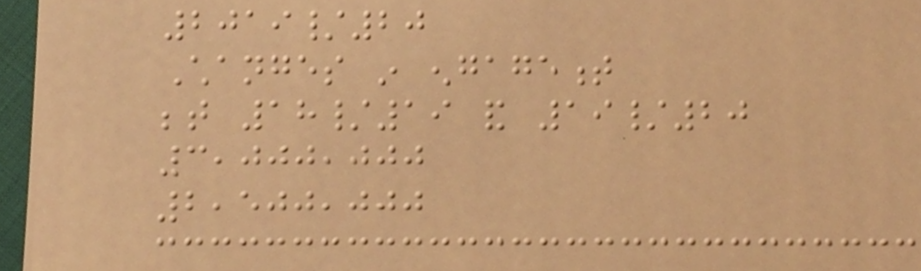2019/20
Changes in engagement
between 18/19 and 19/20
3,000,000
2,500,000
